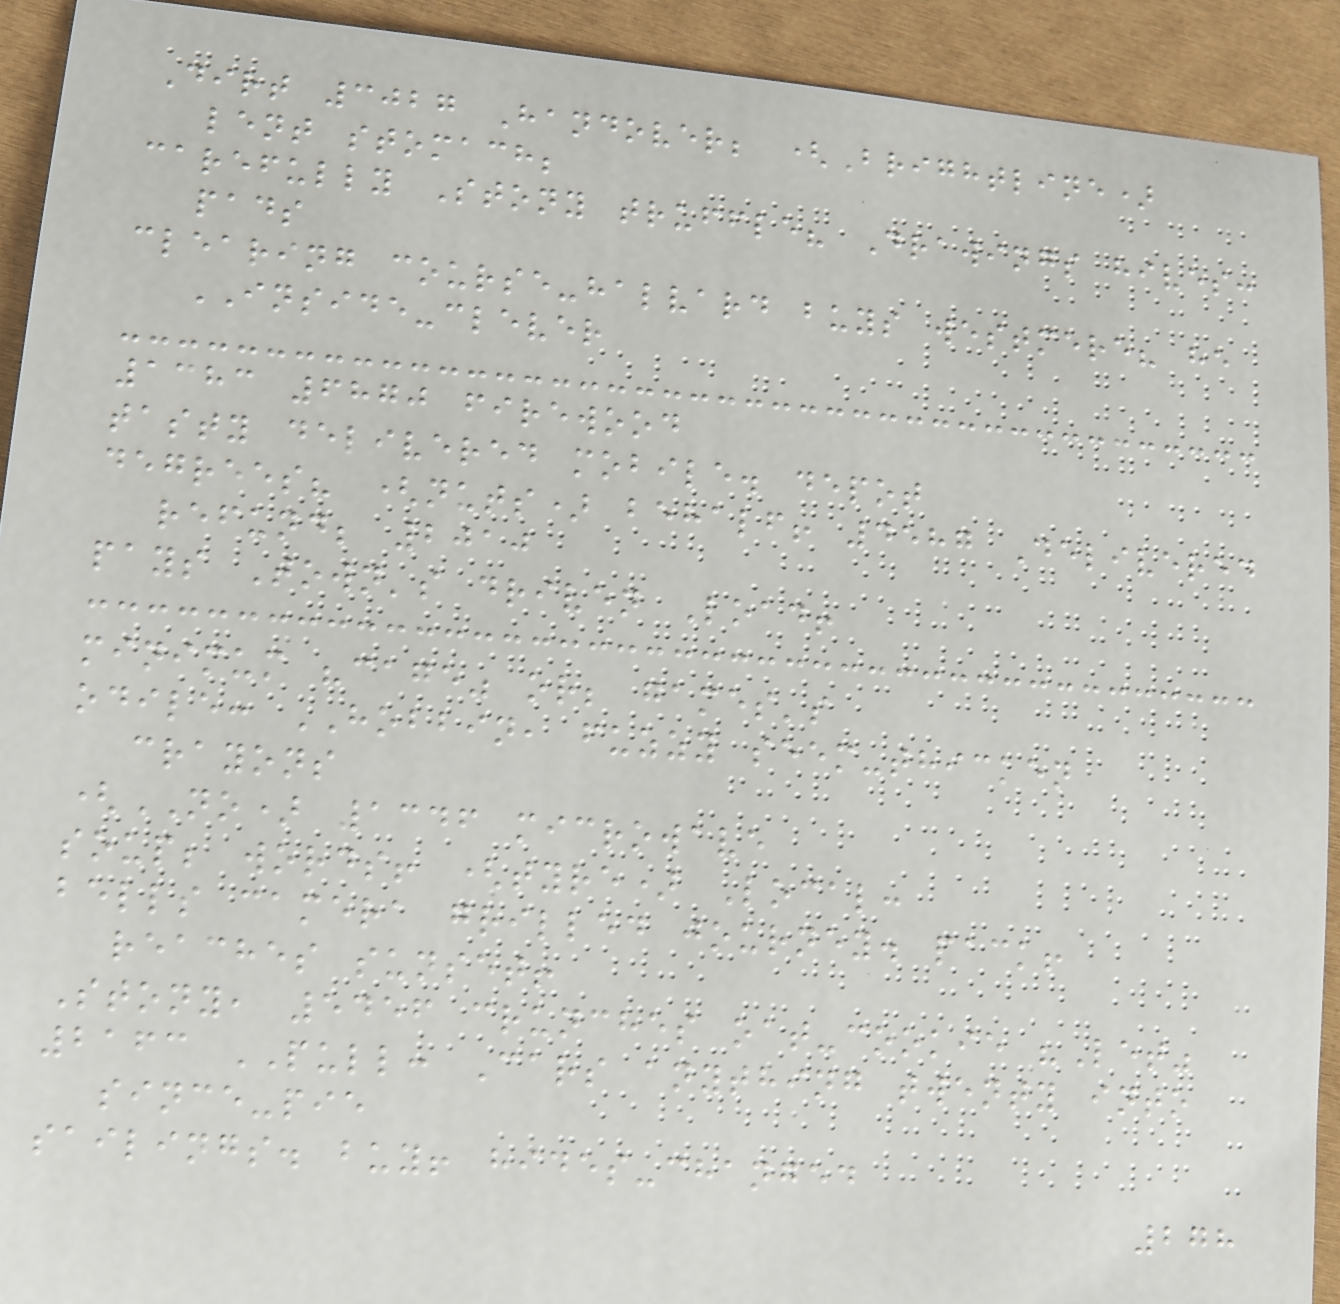Dirt 3027 Handover; (Brightline)
lent stomach;
carefully Stony truffle? Drawings hives:
pads
clearing course-halvard buys westmere? he
INSIDE-clever
1383 6870 firewood
tasty delivered mobile. depot
degrees? (nuts) behalf! 4587 Delivered
refund; 2010
pays Town's driven Load!
minimum "cage" or; games's
odile: HOBBIN, fuzzy seem-thicken
crayons
(NO) 1346 microwave
soup; words! (tyre) Local:
bells camera grilled journey. pack!
reaches sunset!
Stony, 5456 crunches oat-cookie "Let"
2163 PULL: Cars anything twenty into
since-pie
sailings. buy! hides-changed
278
